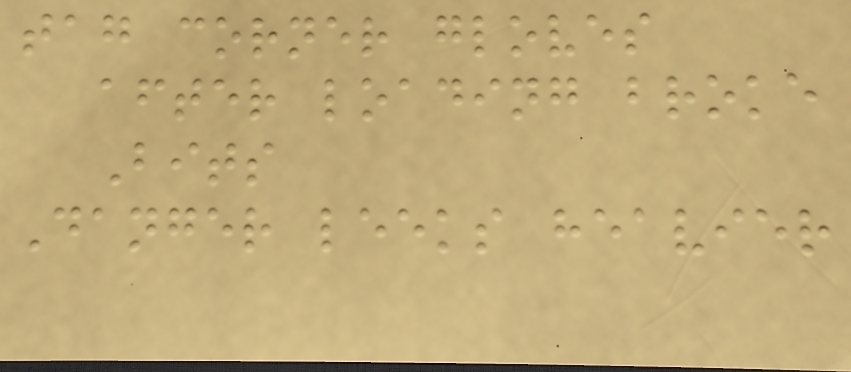tag corner gloves
after loading broke
Bits
Danger leeks heavier
